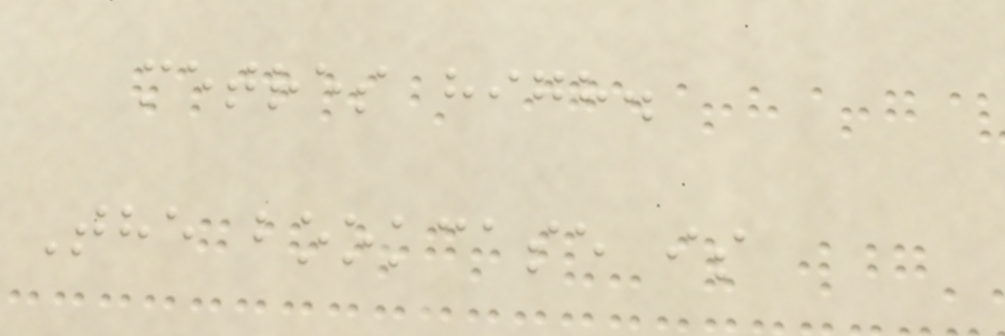metres high.
The bookcase is
